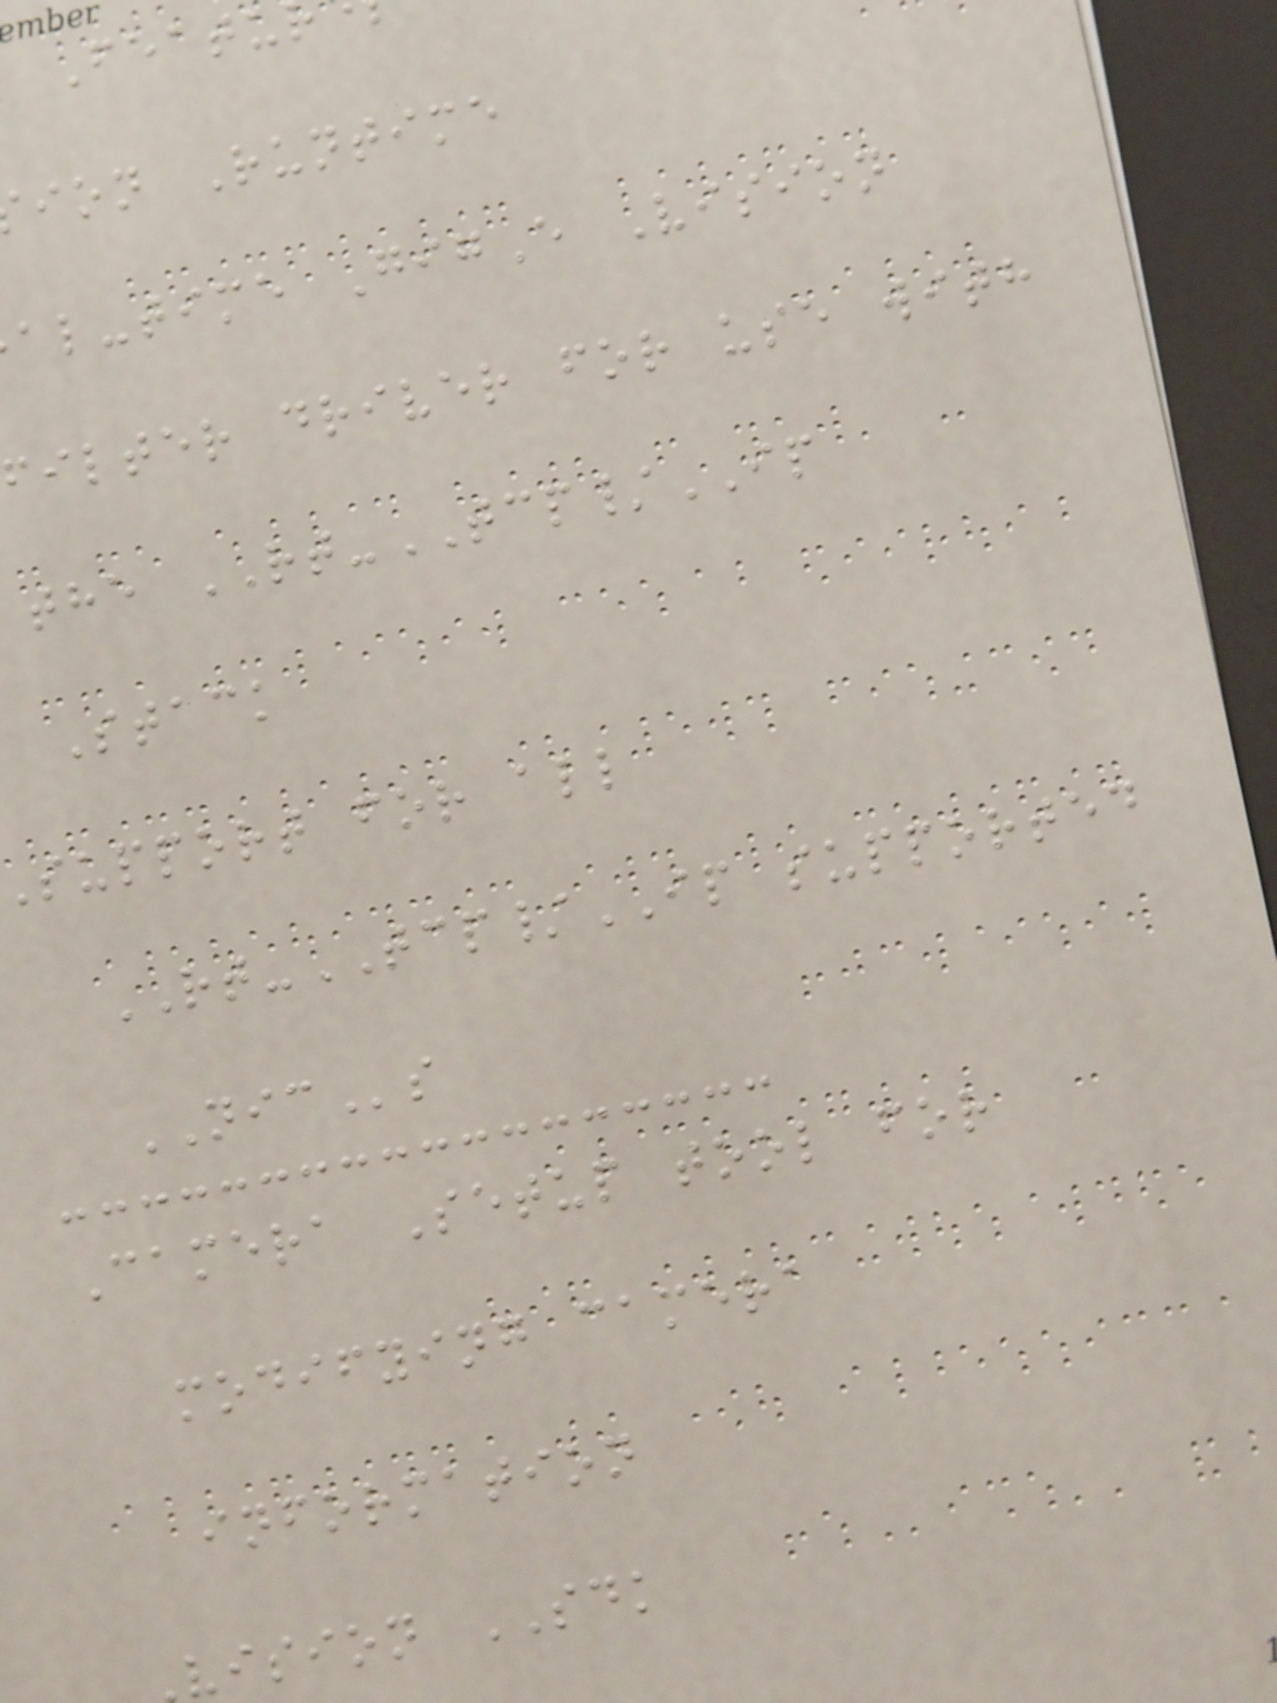Featu
ion Runtime
al-time GigE Vision
filter driver for use with
the RT-TCP/IP
Stack
support for all
RT-TCP/IP supported
NICs
Camera Setup tool for
modifying camera
information
vision SDK
